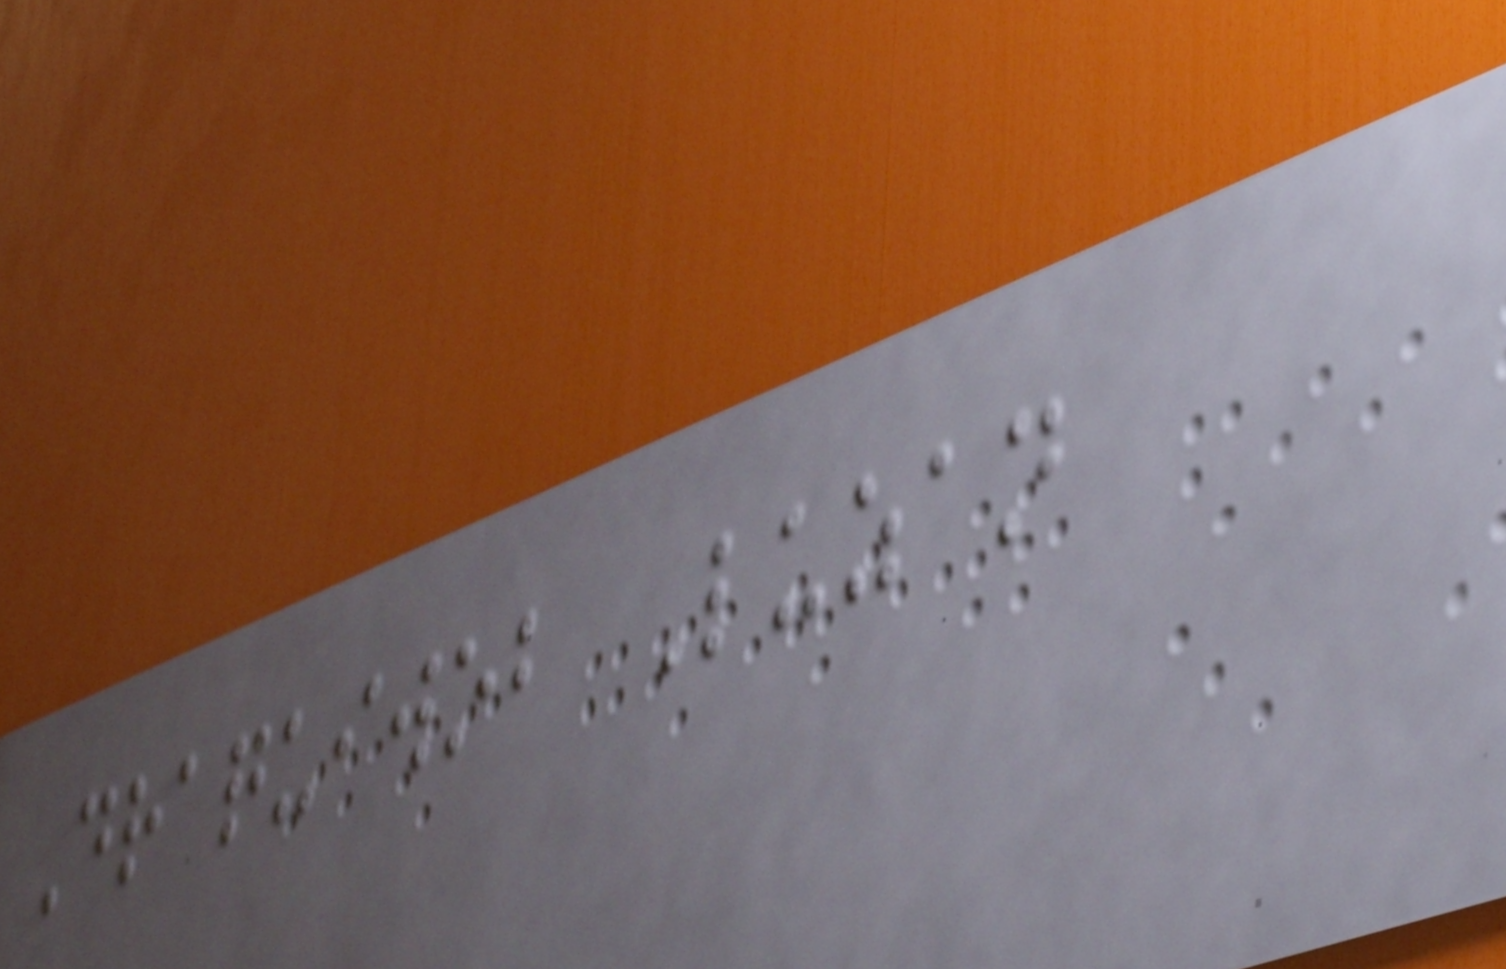Draquiwob Luzan
